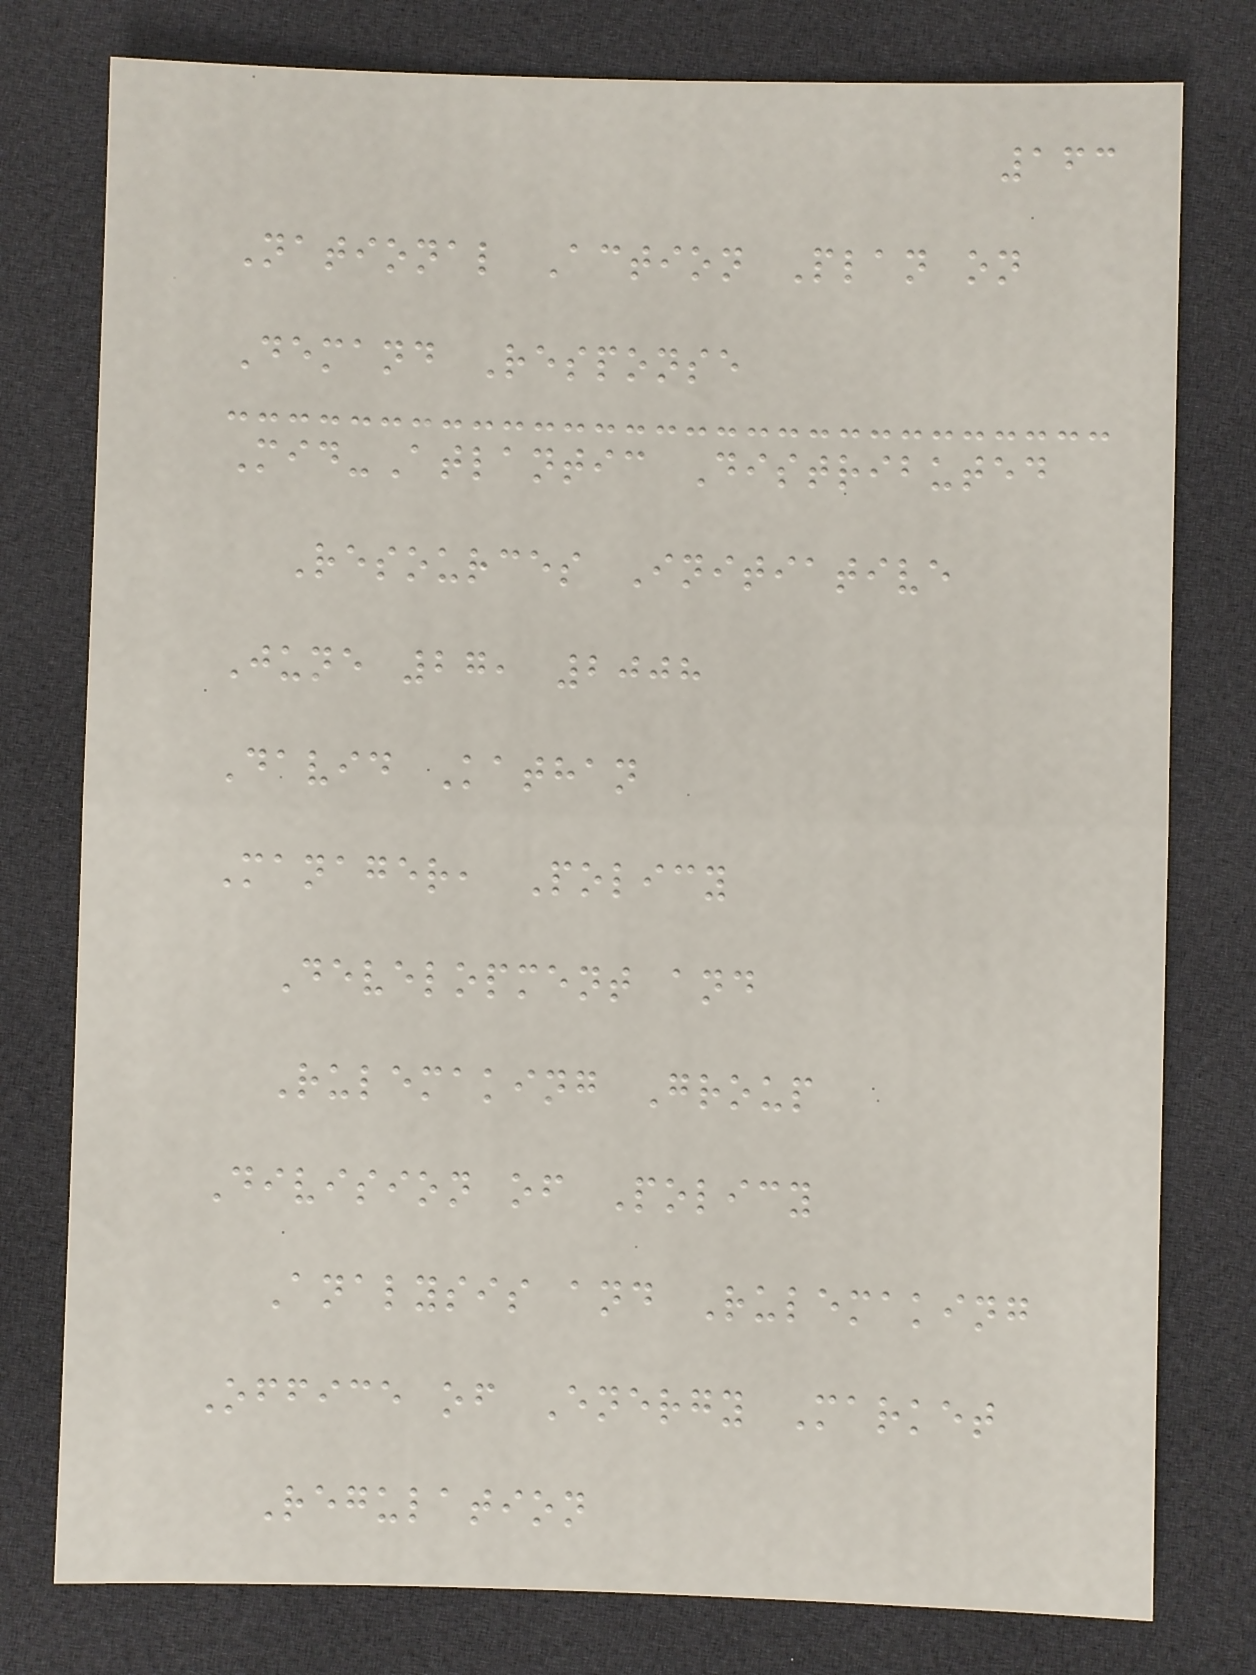163
National Action Plan on
Demand Response
Mid-Atlantic Distributed
Resources Initiative
June 27, 2008
David Kathan
Manager, Policy
Development and
Rulemaking Group
Division of Policy
Analysis and Rulemaking
Office of Energy Market
Regulation
